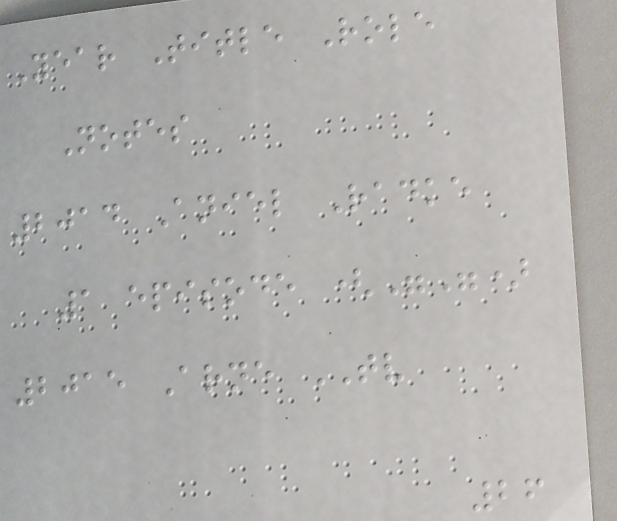Year Title Role
Notes
2014 Aniel Radke
1 episode ("")
2015 Arne TV
26
